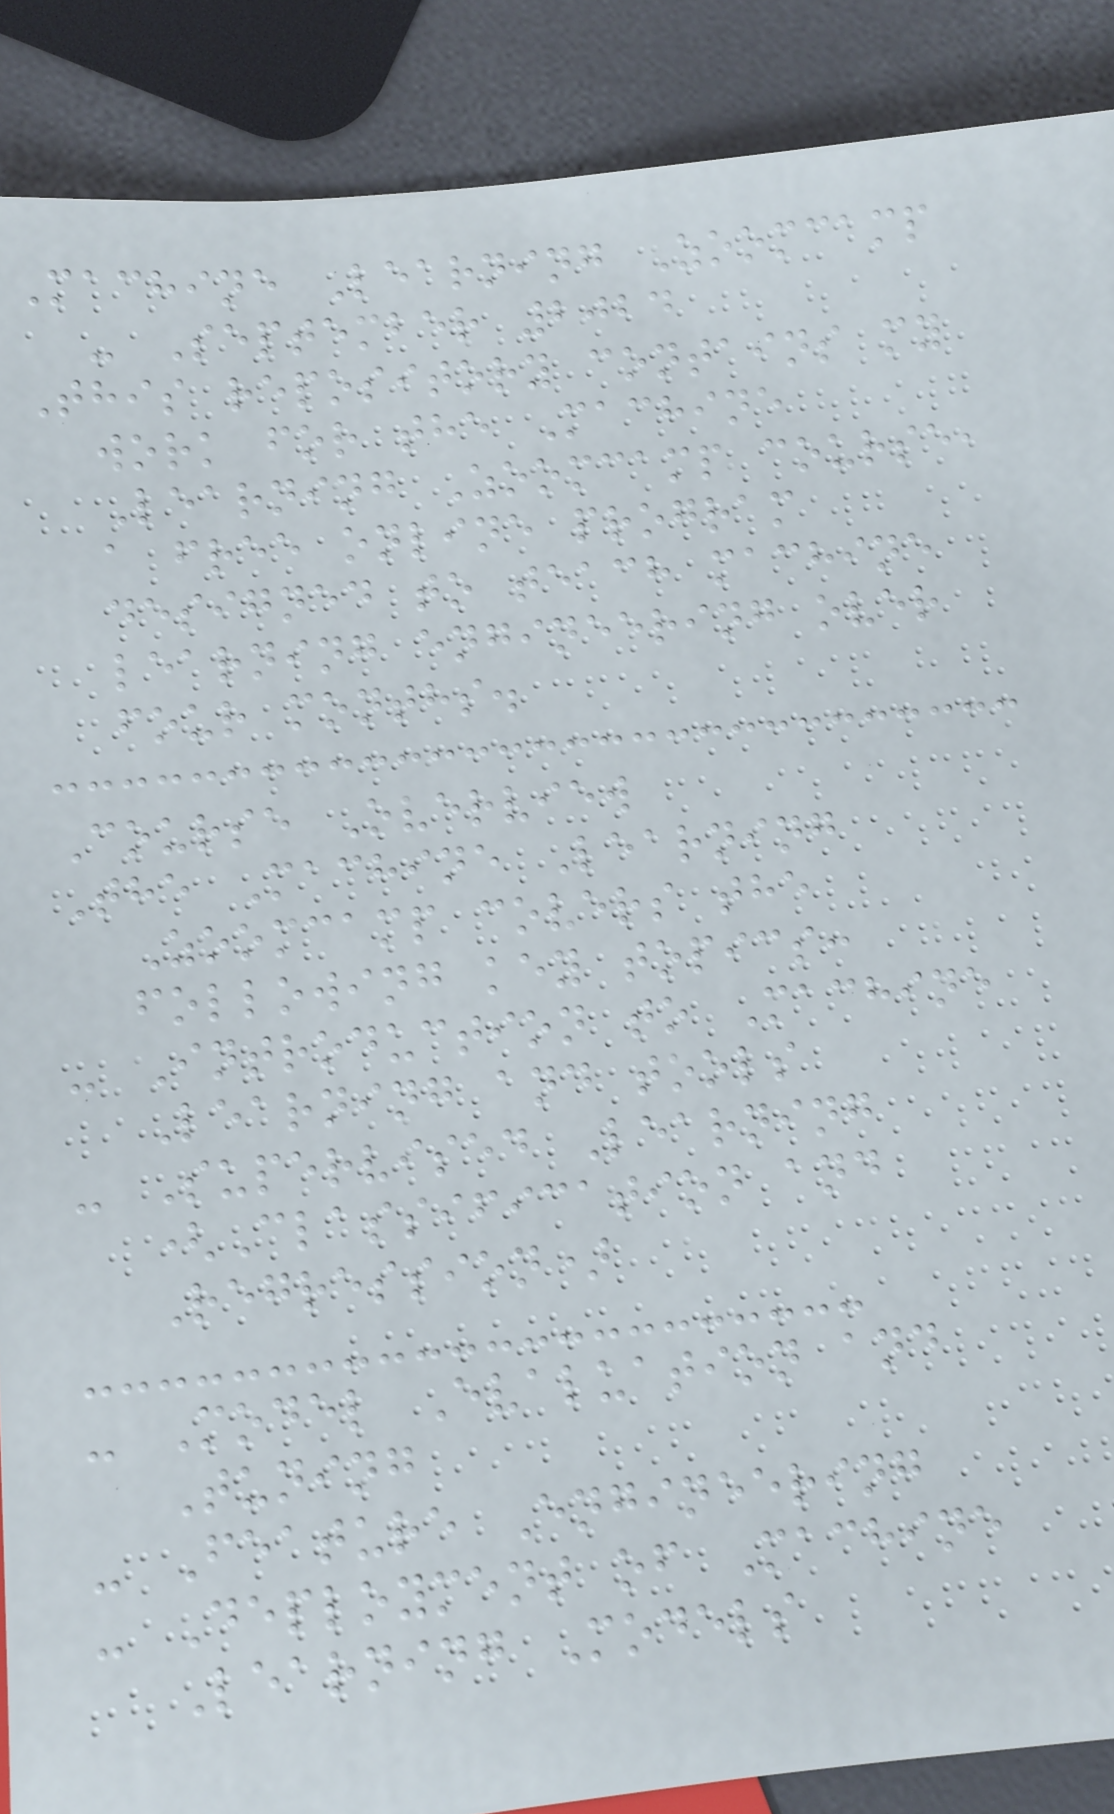Machine Learning Zoomcamp
- September 2024
This repository contains my
work for the Machine
Learning Zoomcamp course,
a free online program
designed to teach machine
learning engineering over
four months.
Course Overview
The Machine Learning
Zoomcamp covers the
following key topics:
- Introduction to Machine
Learning and tools
- Supervised Learning
(Classification and
Regression)
- Model Evaluation and
Tuning
- Feature Engineering
- Deployment of Machine
Learning Models
